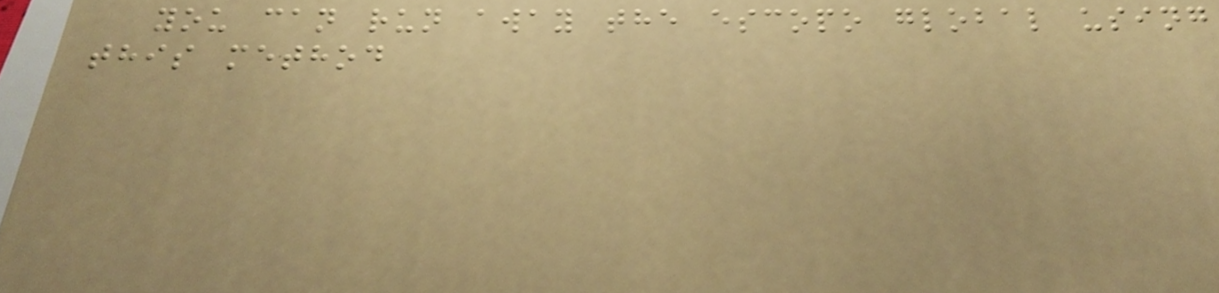you can run away the escopo global using
this method
